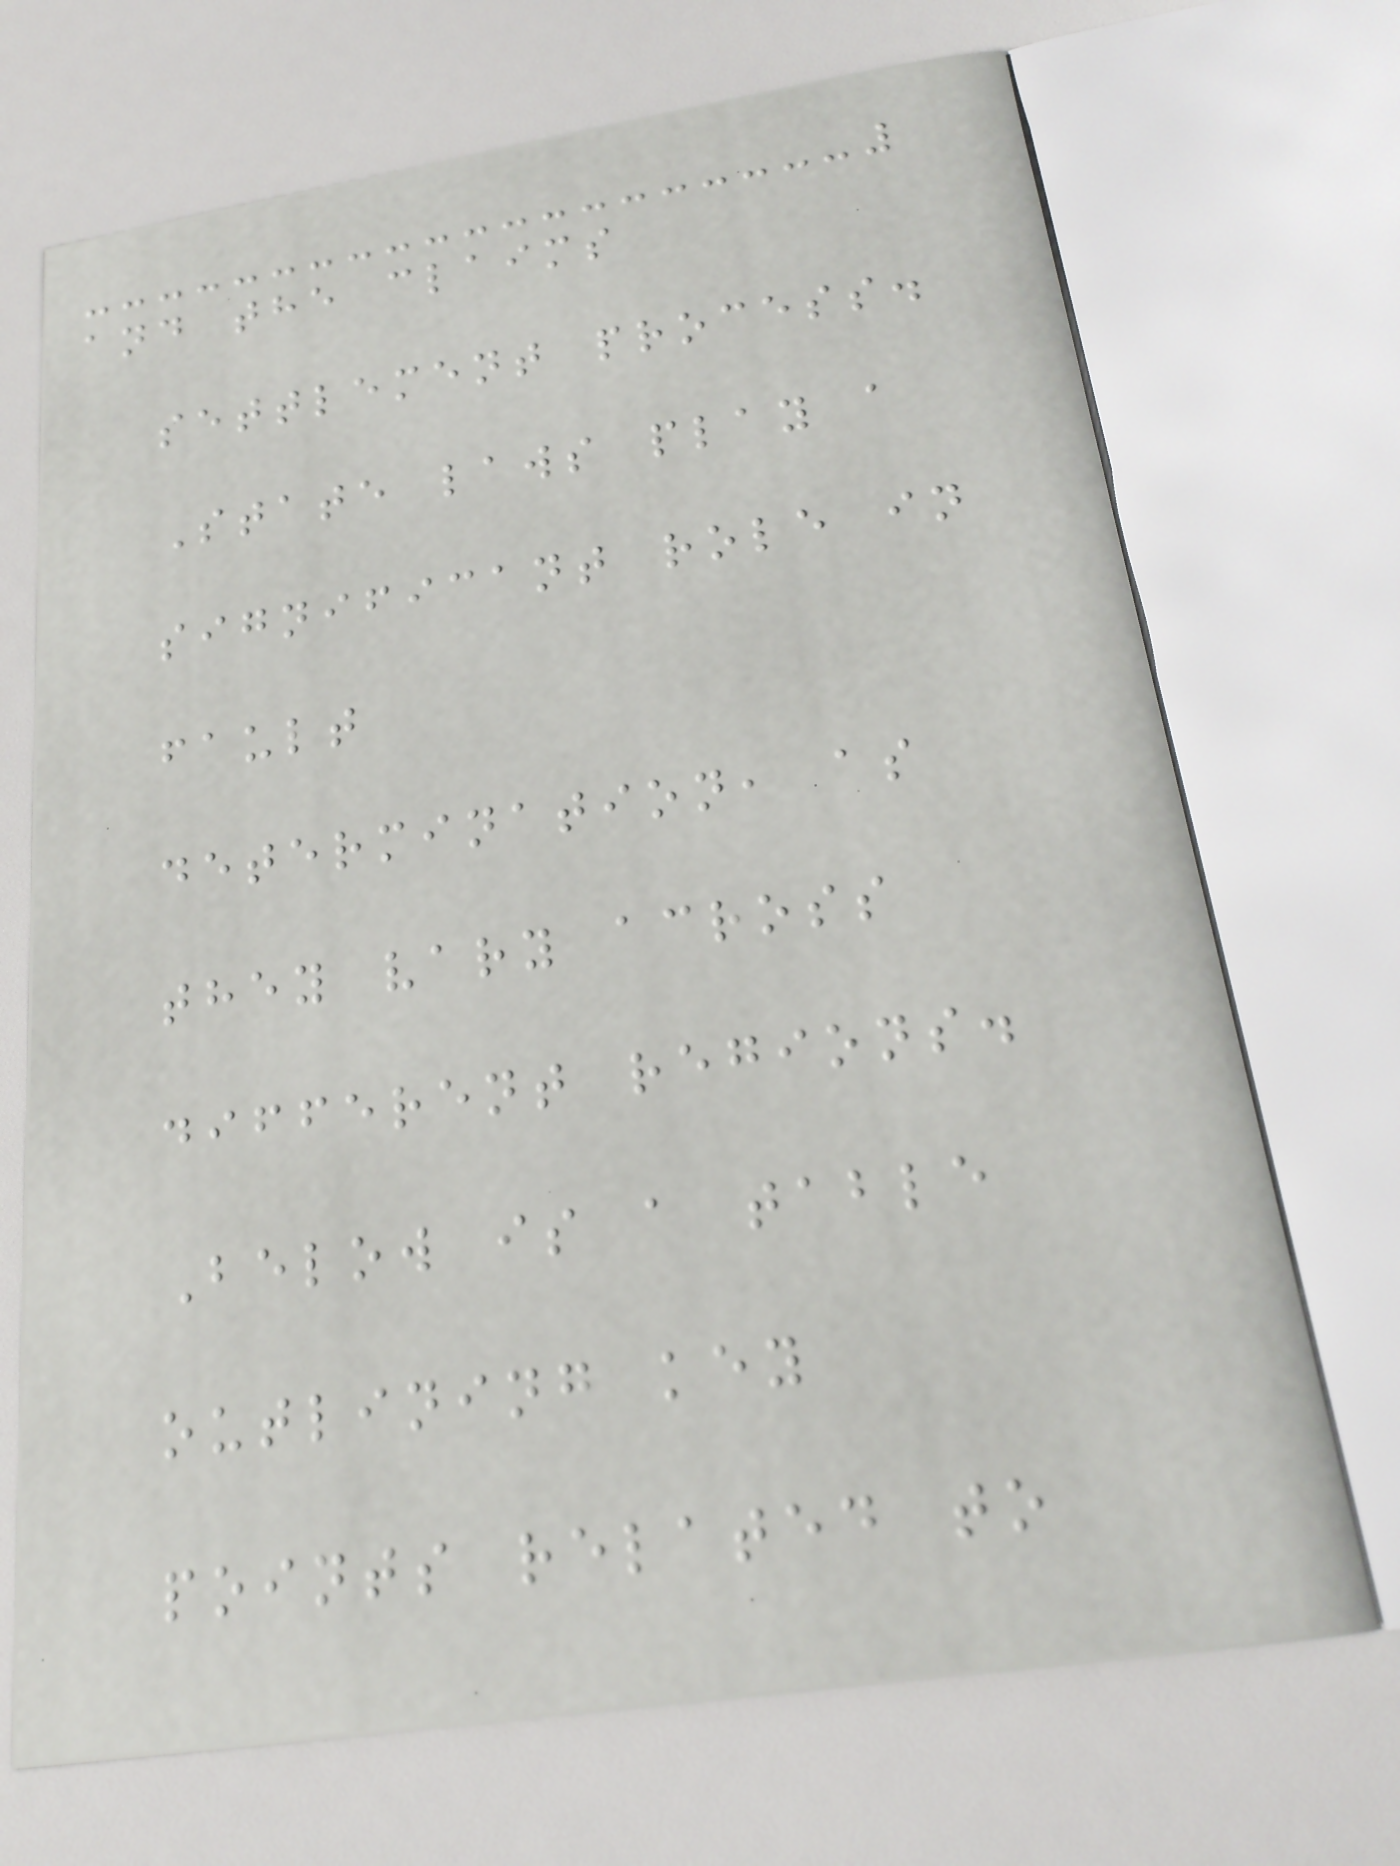and the claims
settlement process.
State laws play a
significant role in
fault
determination, as
they vary across
different regions.
Below is a table
outlining key
points related to
